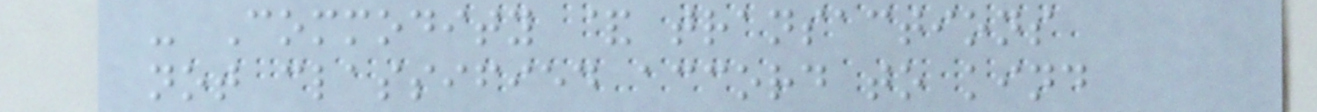- Commodity & transactions
not classified accord to kind
